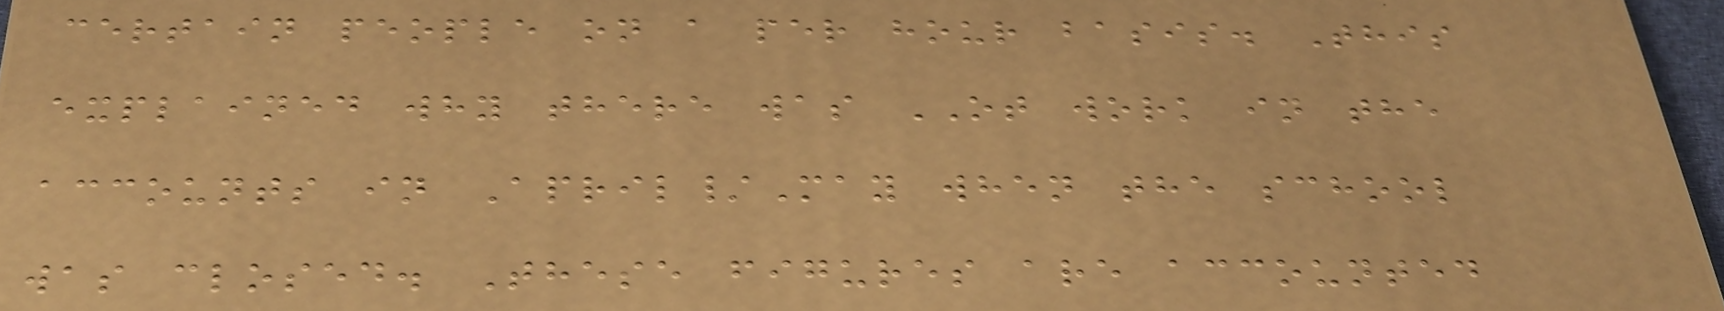certain people on a per hour basis. This
explained why there was OT work in the
accounts in April/May when the school
was closed. These figures are accounted
